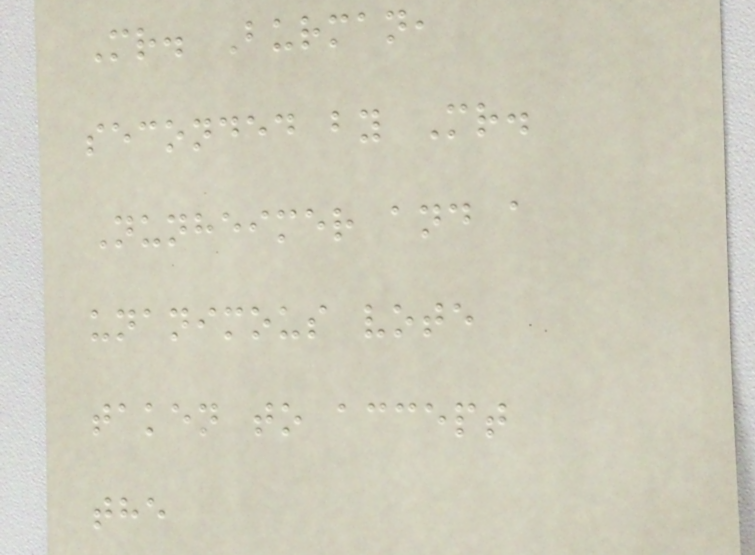Mr. Burman,
seconded by Mr.
Nunheimer and a
unanimous vote
taken to accept
the
